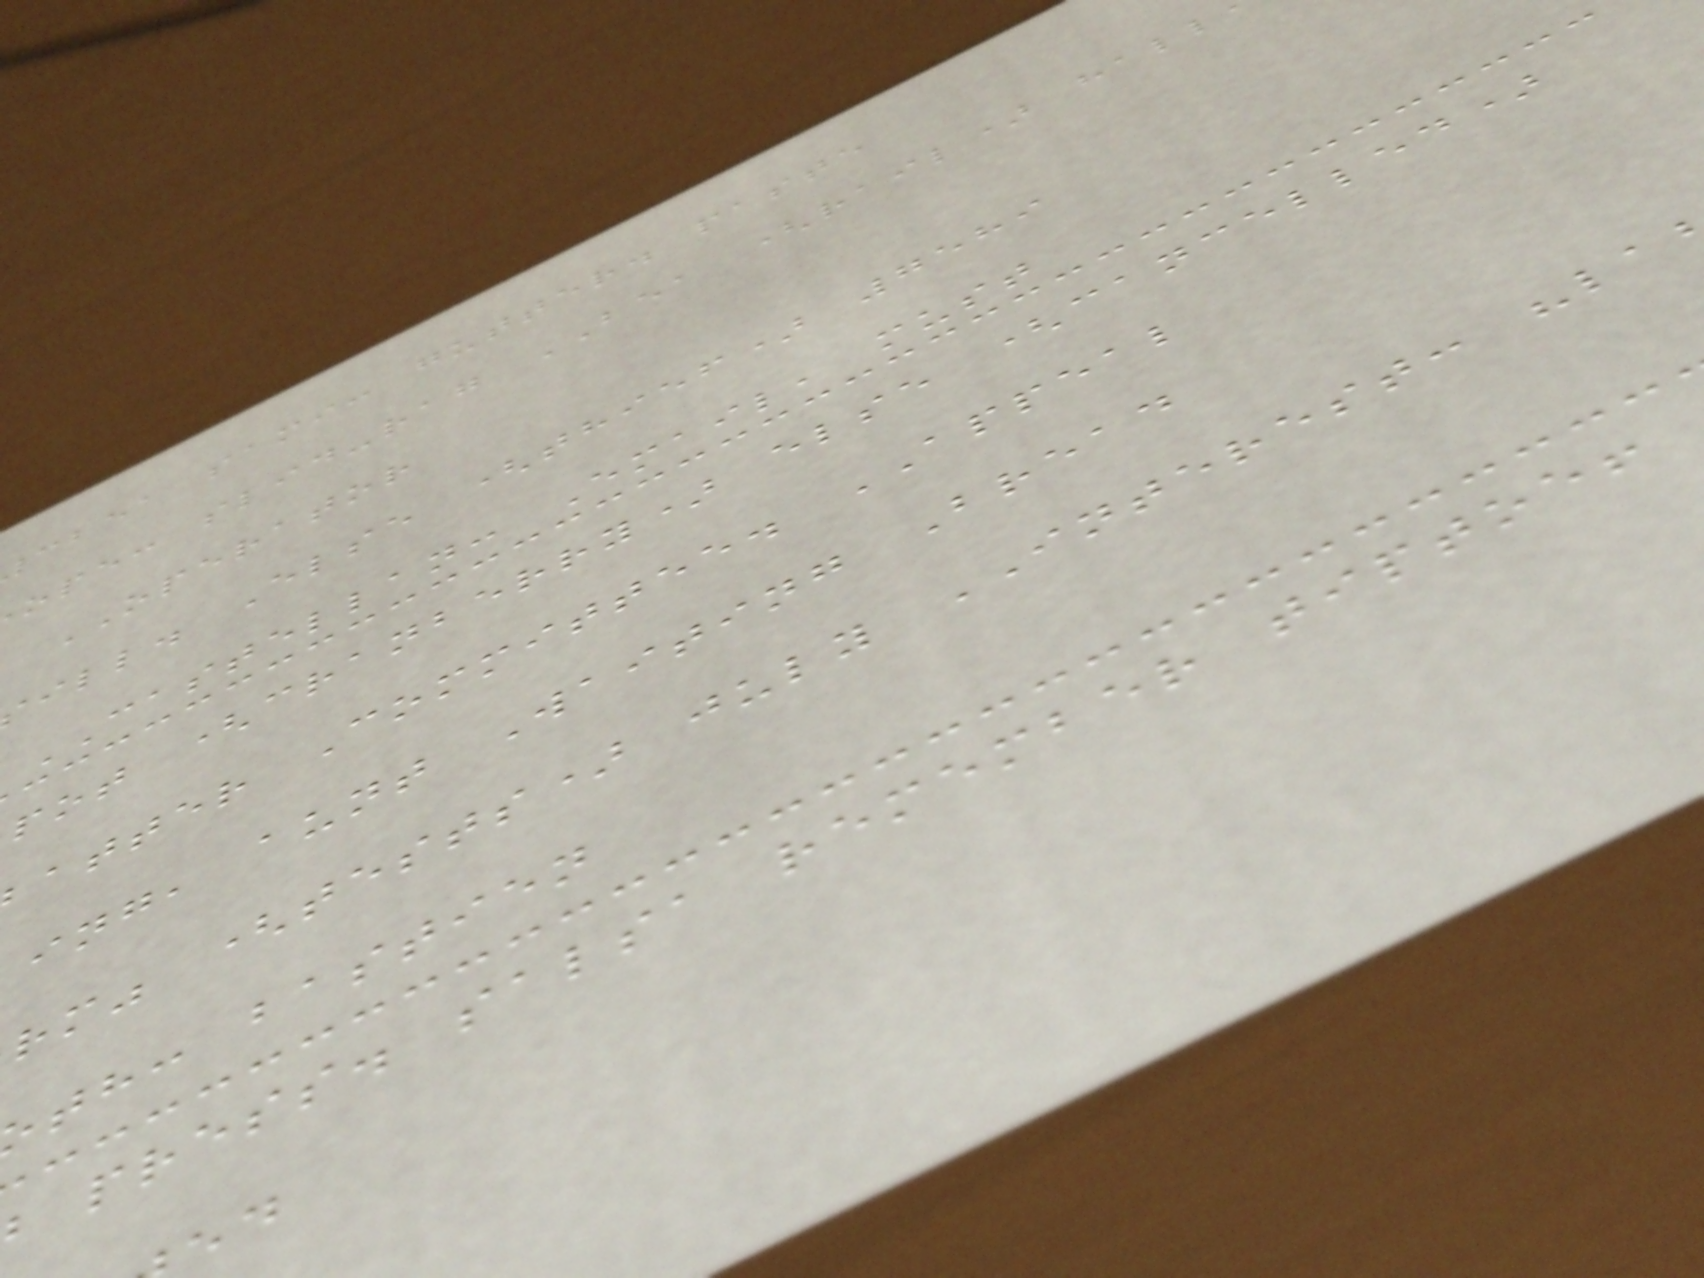cbea sami: gutter. paste
ope: slid-rag BEA (rail) hall
OPERATOR
ill. Else (thief) 7589
CASTELLAN: Email, must
pot (cranberry) else (cancelled)
atter Committee. APPEAL
ing, aunt Waiting Bread
rm" (tests) july INTEREST: "la
th: bastien
press. salsa remember tiptoe!
